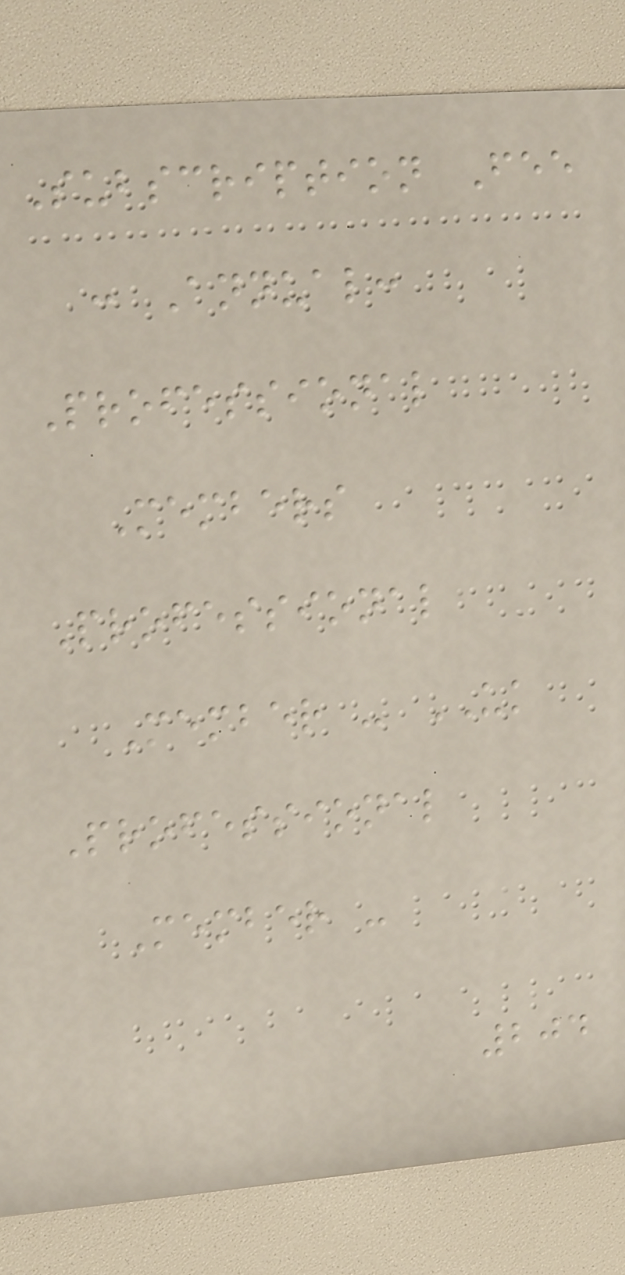Subscription Fee
: Annual:
Professional
Members
Professional
Member - UK
Professional
Member -
204
